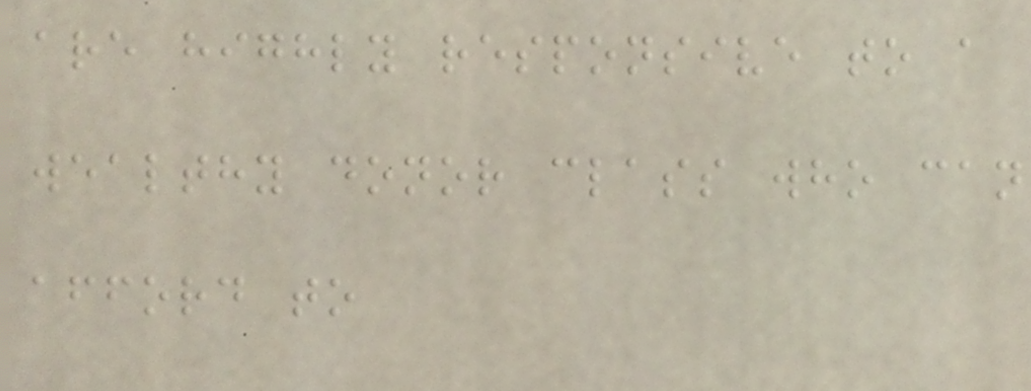are highly responsive to a
wealthy donor class who can
afford to
